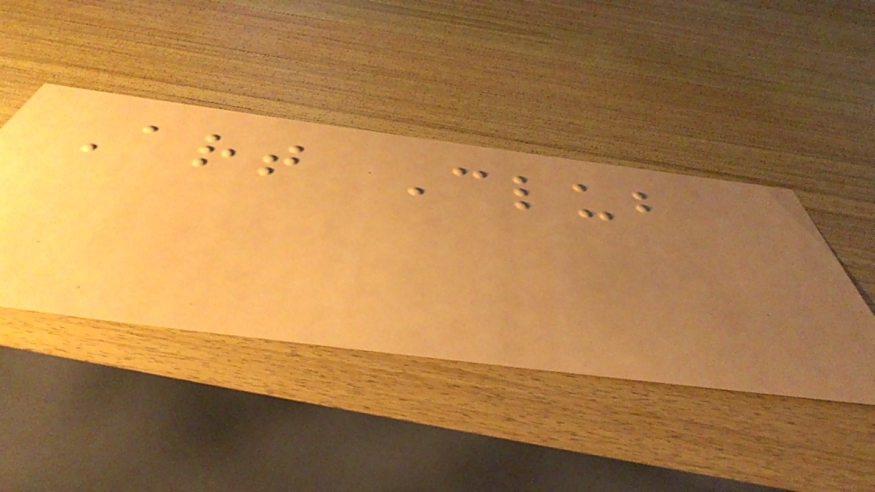Art Club
